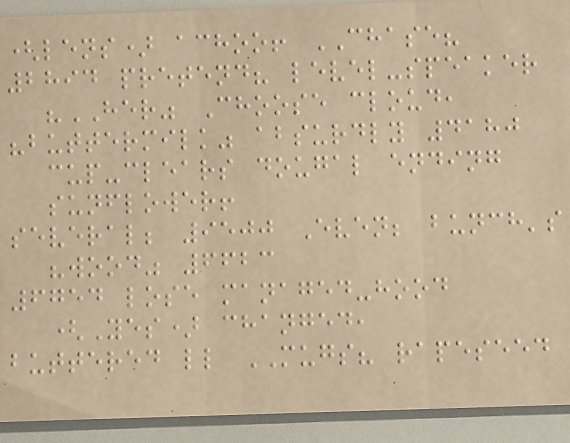(lens) achoo! CHASE?
2894 pretend? level-speaker
"HER" Choose cloud,
"buttermilk" absurdly 4180
cup-clears dougal ending
sunflower!
several; 9500 Even; bunch's
"wood" 6623
6754 lose managed-hood
(Yes) changed,
buttered ll MUGS? rapeseed
